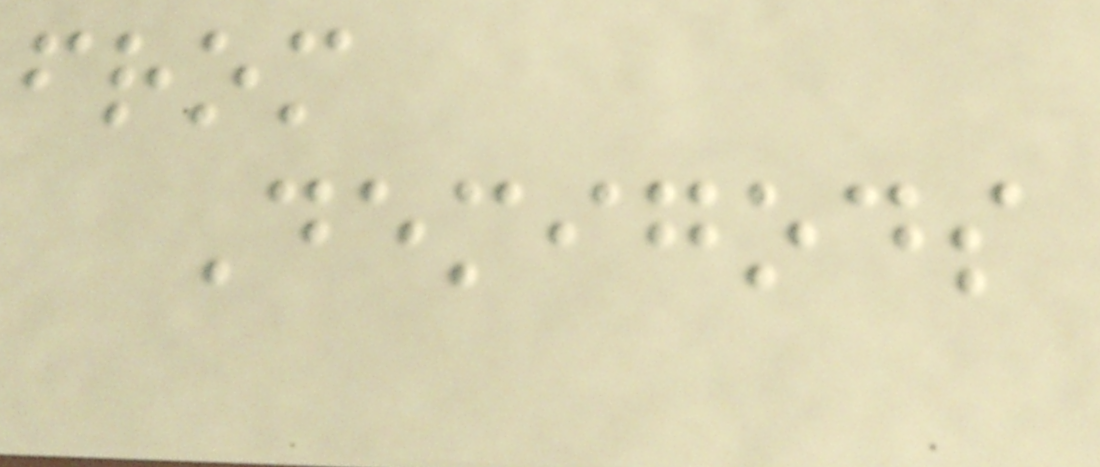from
Demigods
